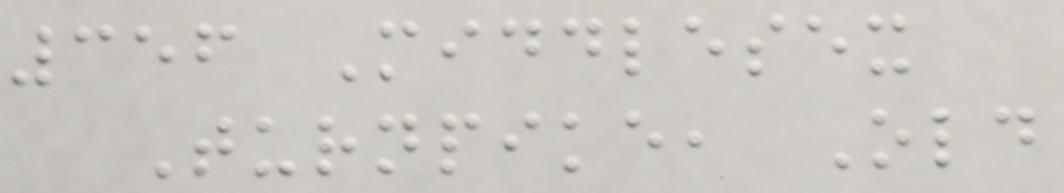356 Middlesex
Turnpike, Old
